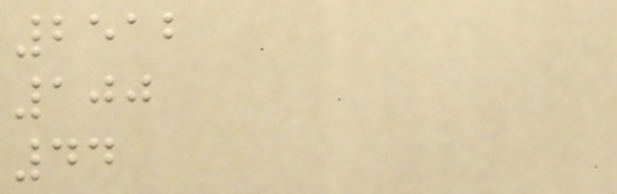2512
100
44
